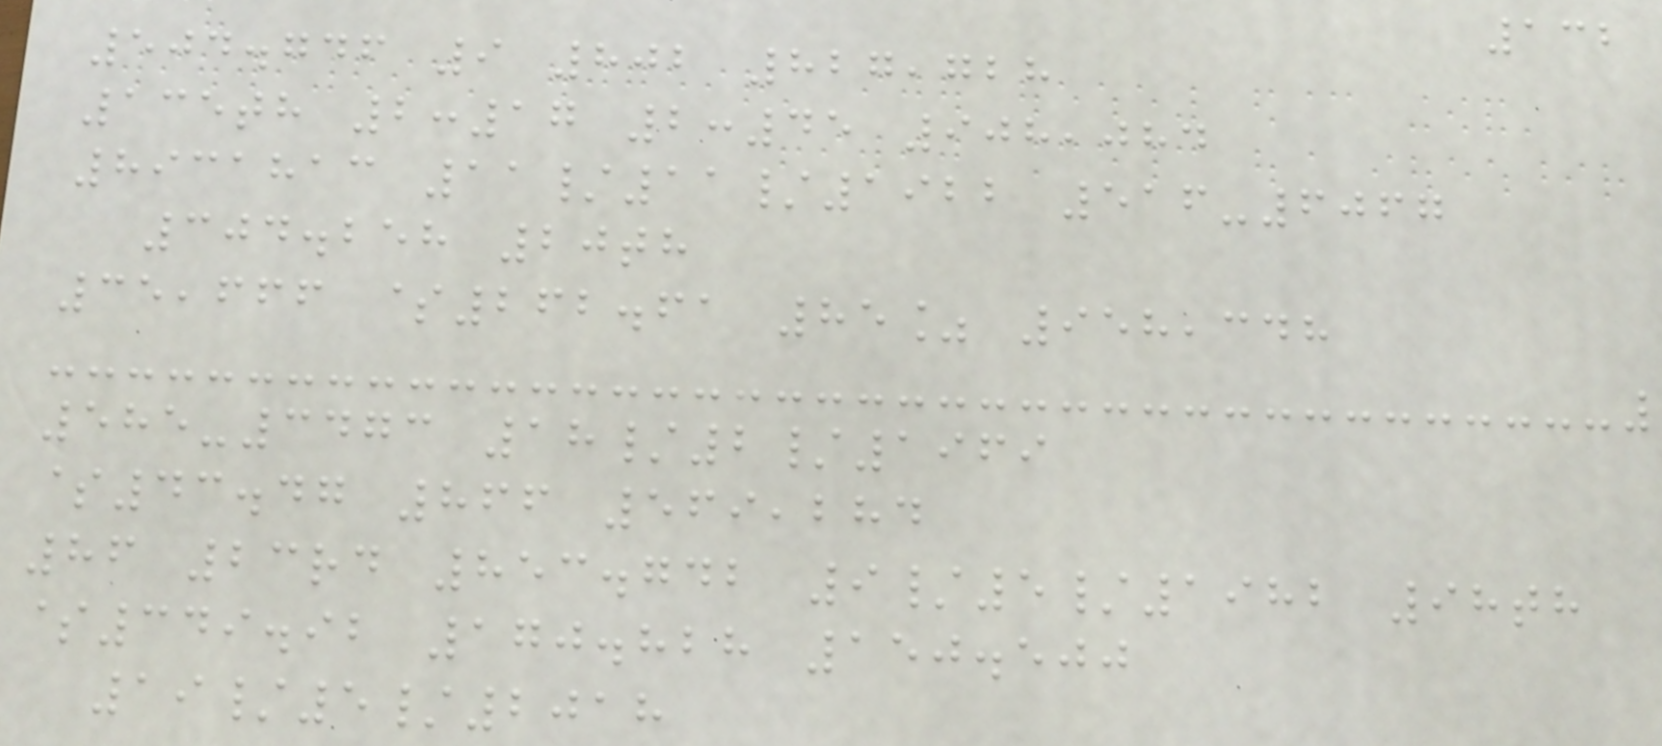132
504.746 9 802 827,728
135th 2:17 2:45 908,084
8931813 11/11/1922 516-6067
304.258 20th
35,666 $262.61 85% 958,348
585-3473 18/2/1969
$43.47 866 569,284
86 23rd 853.742 9/5/1982 98th
$349.92 170.828 150.500
19/5/2018
